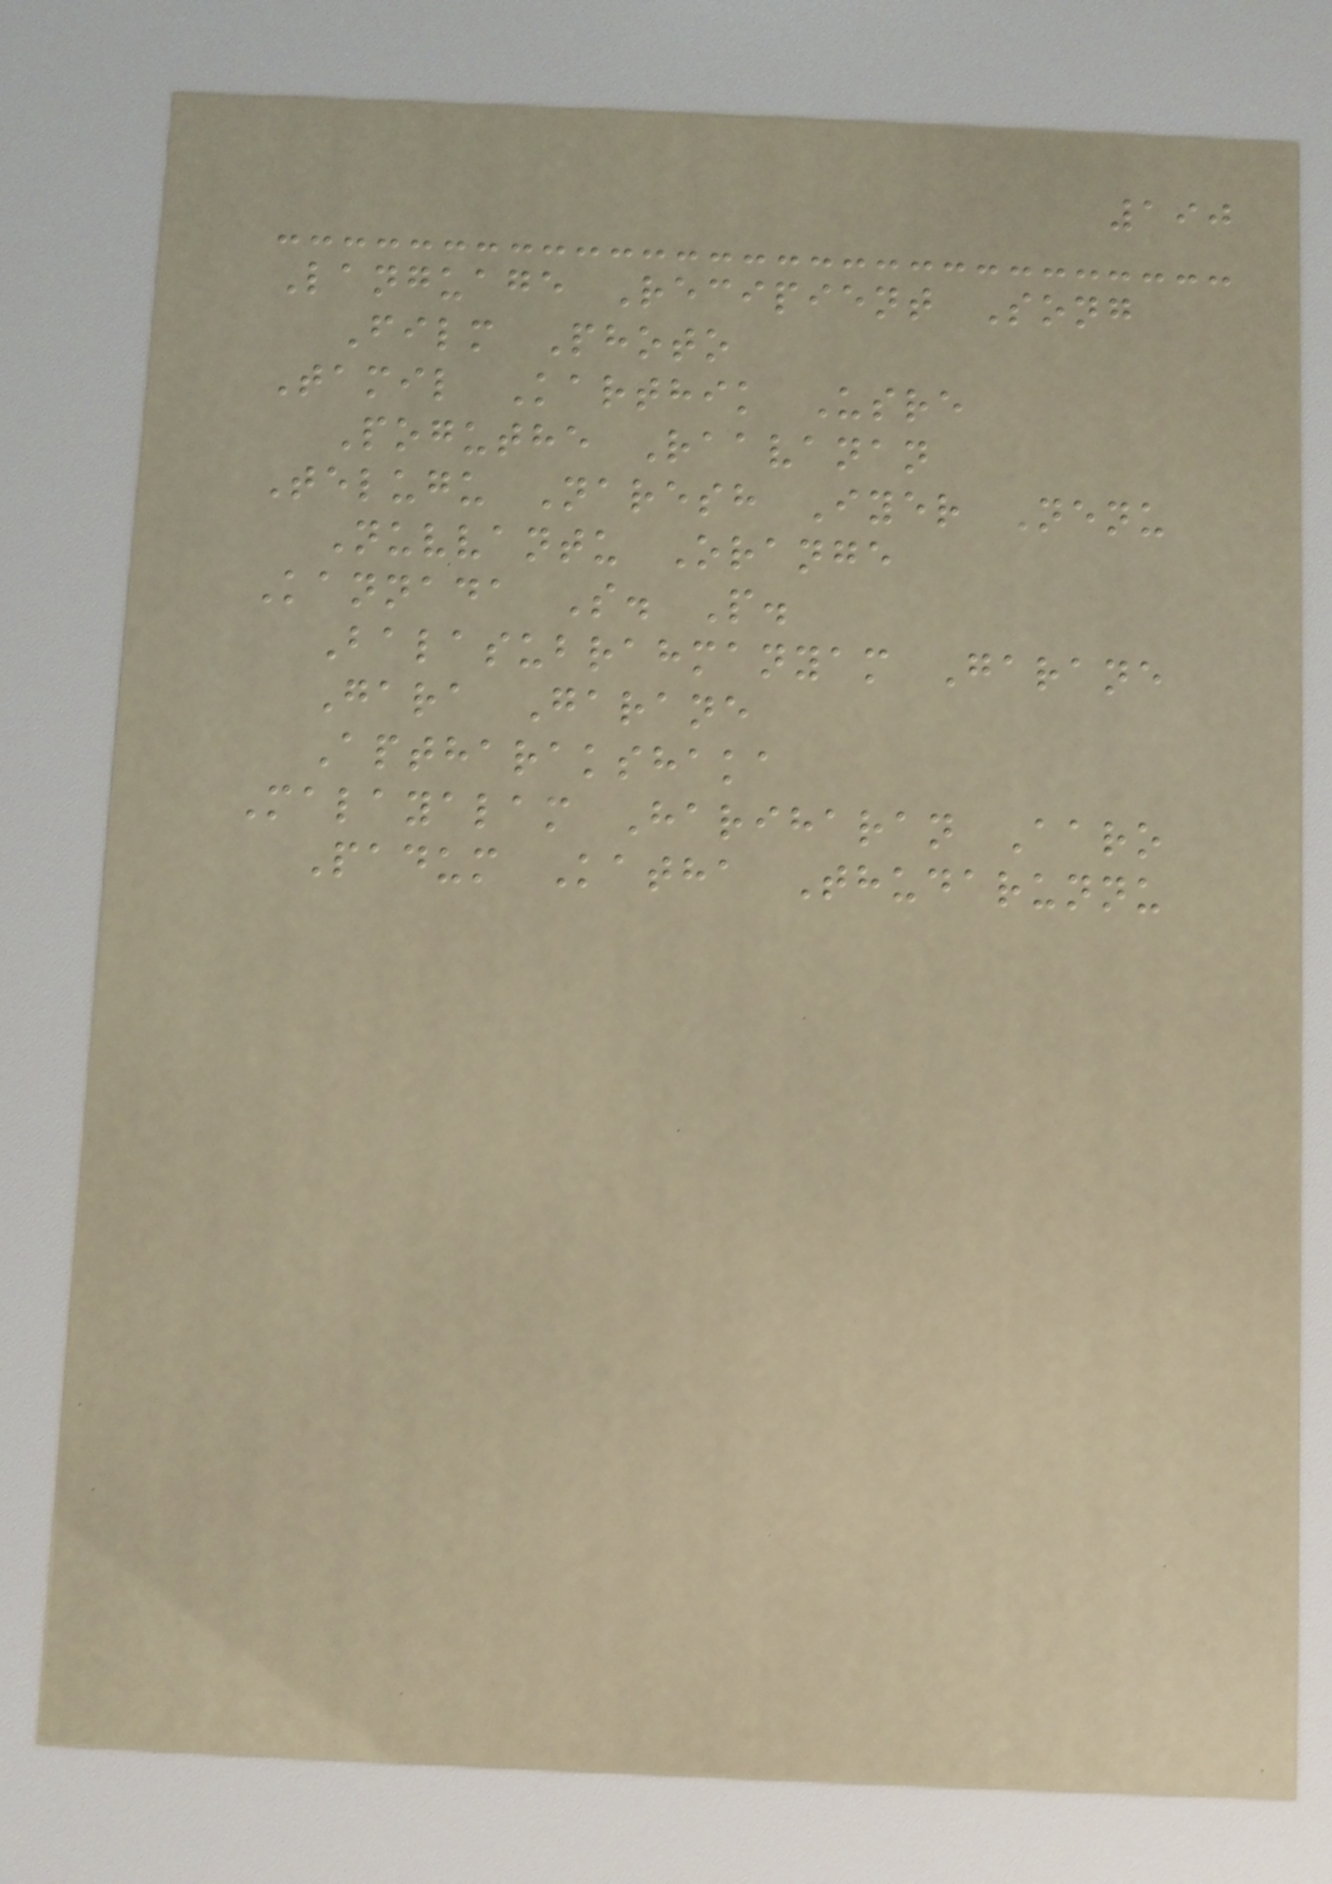190
Language Recipient Song
Film Photo
Tamil Karthik Usre
Poguthe Raavanan
Telugu Naresh Iyer Nenu
Nuvvantu Orange
Kannada S. P.
Balasubrahmanyam Garane
Gara Garane
Aptharakshaka
Malayalam Hariharan Aaro
Padum Katha Thudarunnu
